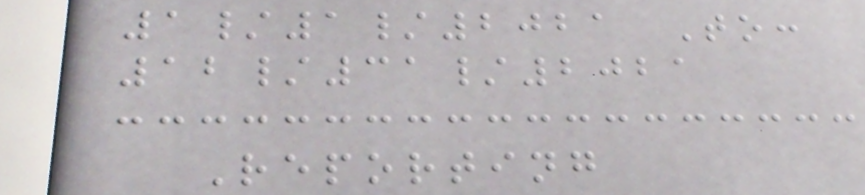1/1/2021 To:
12/31/2021
Reporting
